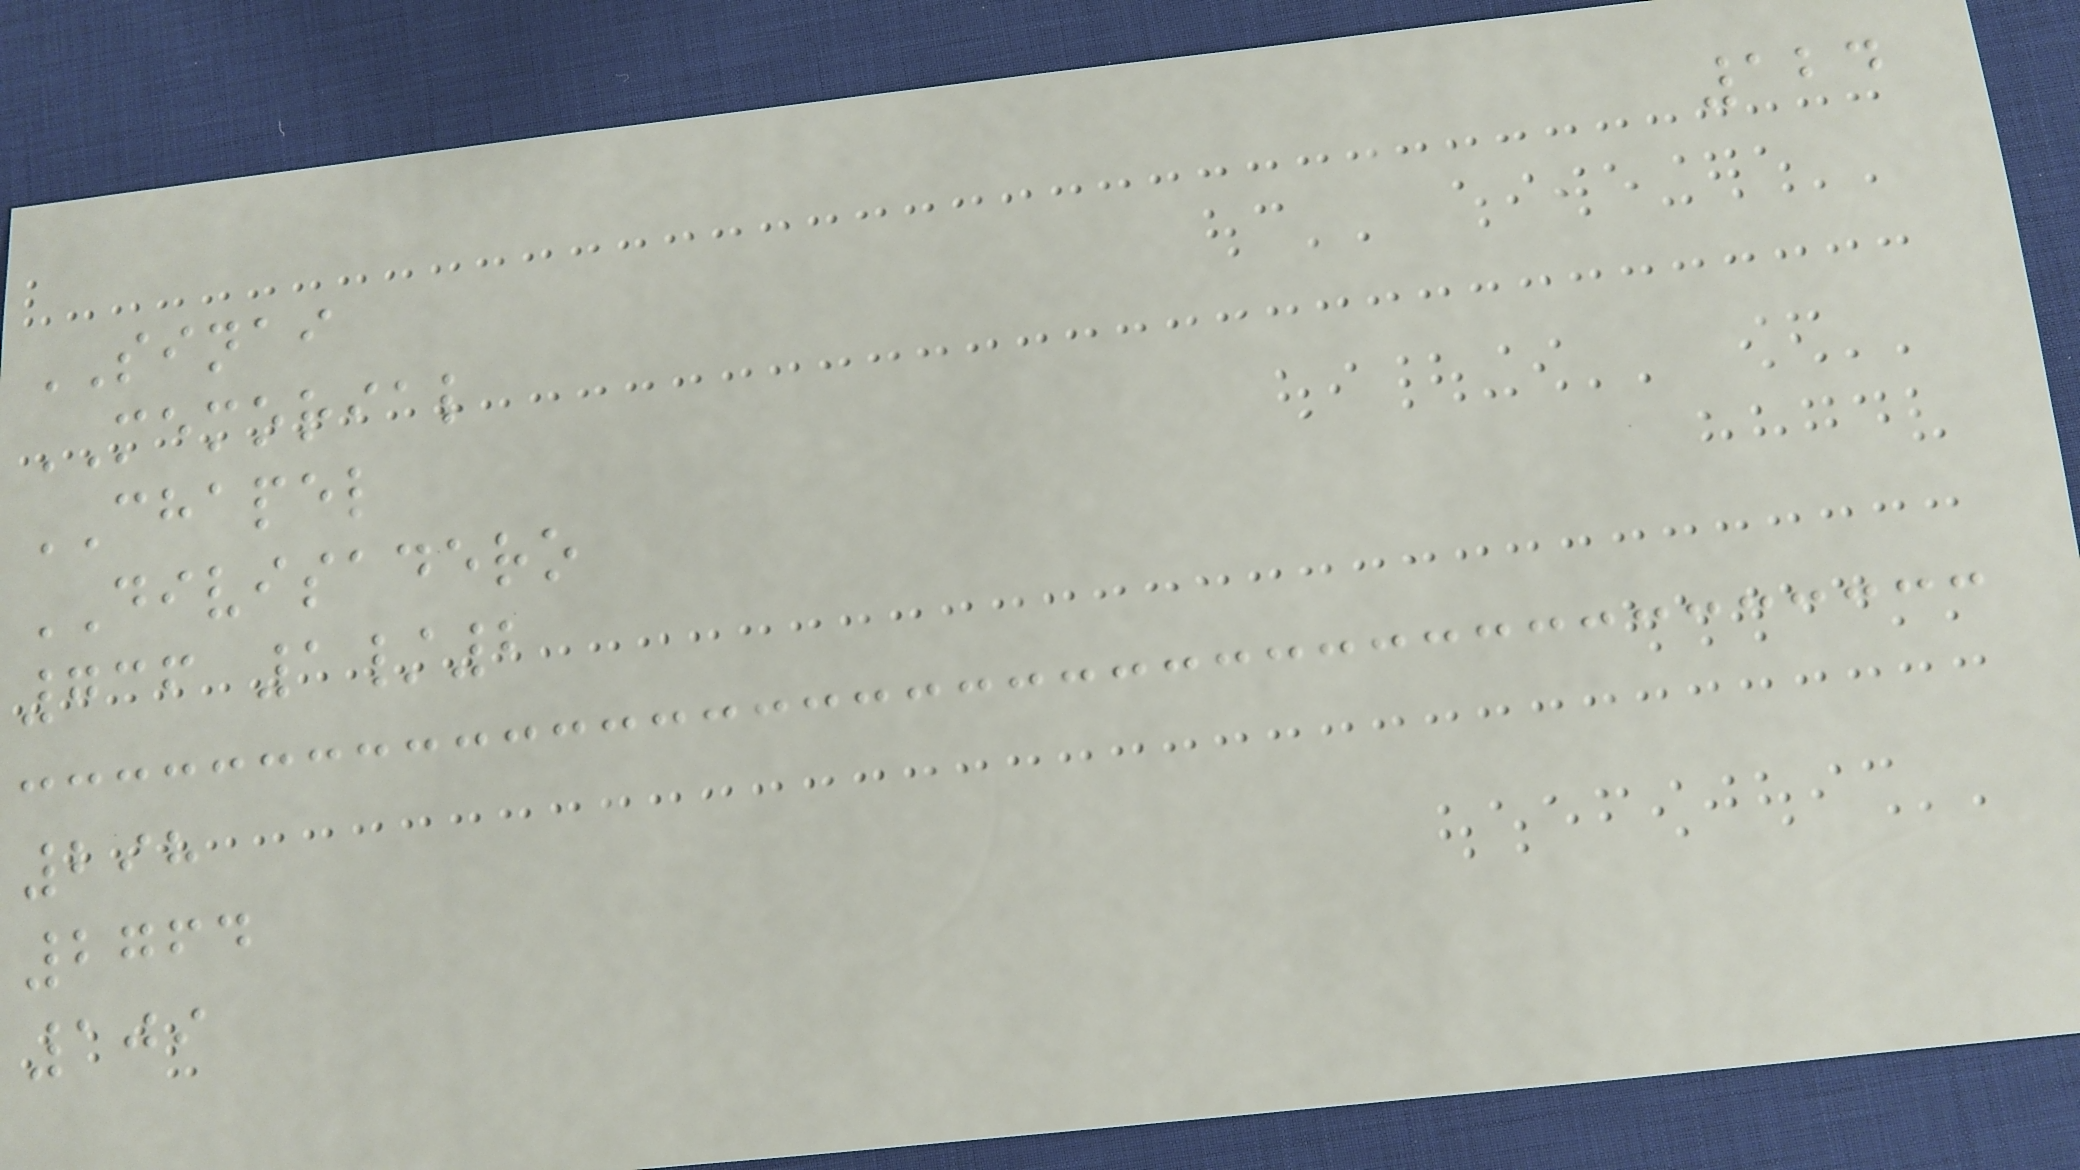124
SINAI
MEMORIAL
CHAPEL
DIVISADERO
736 1/2
298
2764
109
